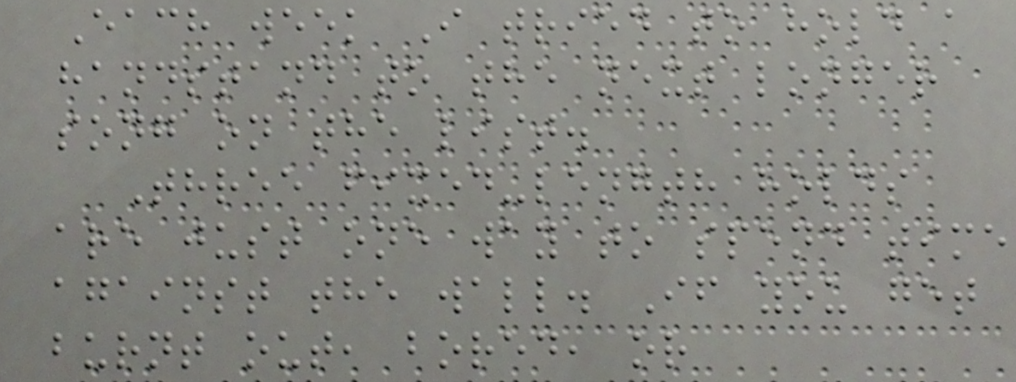Each week I tried to hold a
handstand to the next longer
song on the list.
Three fixed-length holds
are just one way to spend time
against the wall. If you get
burnt out, bored, or
